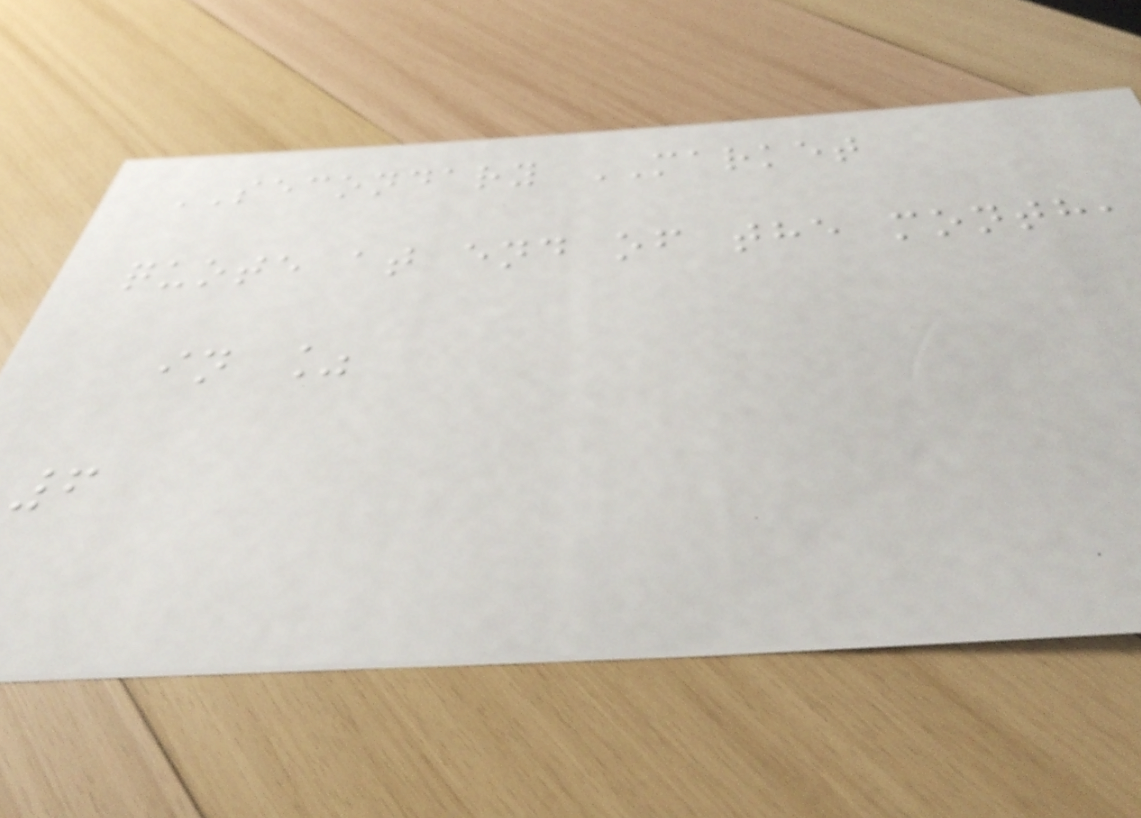SECONDARY MARKET
quote at end of the month,
in %
6
